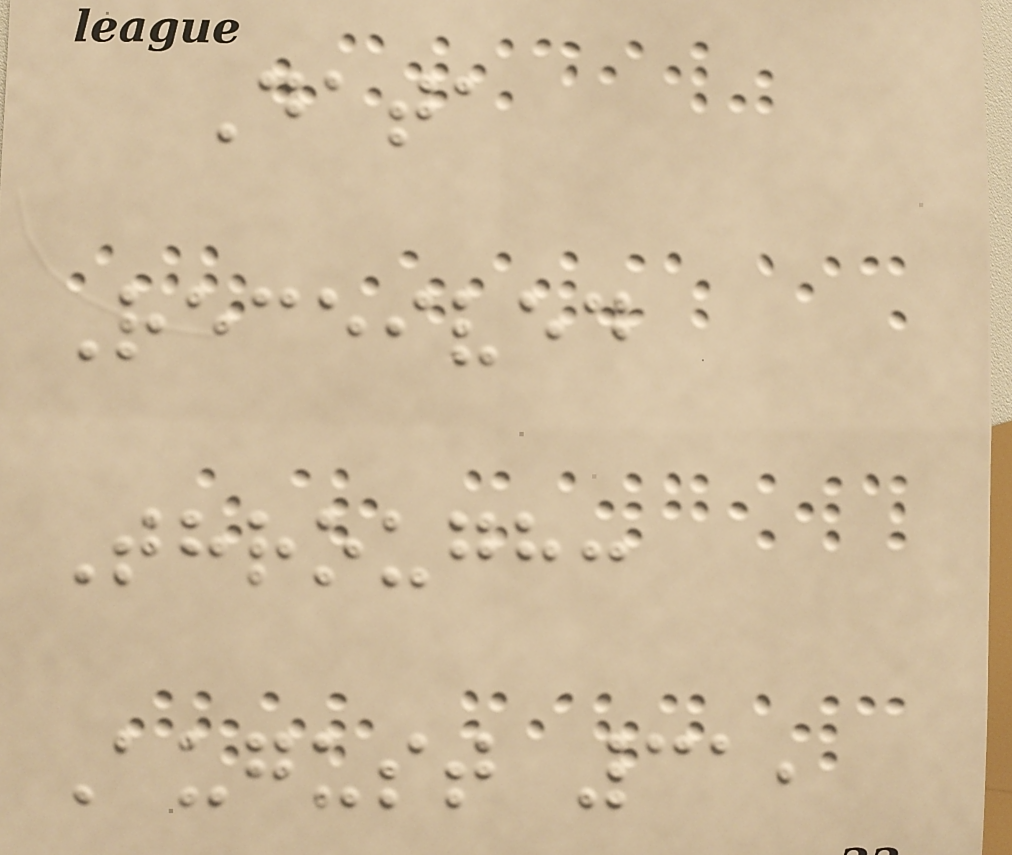Data
Received
Through:
August 31,
